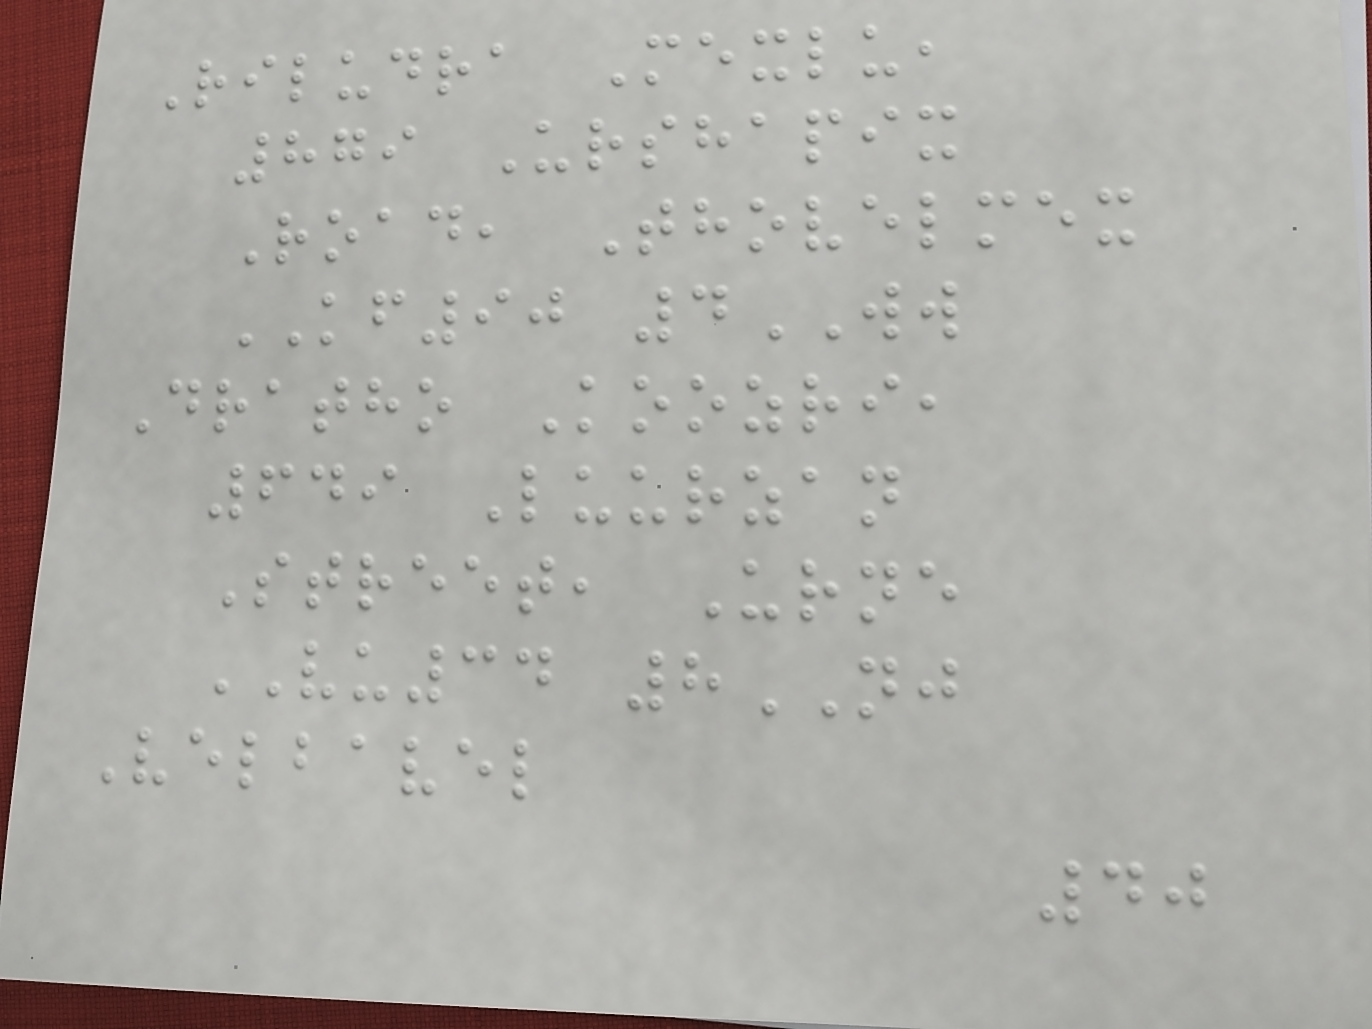Riludra Mexlu,
879 Urshapix
Road, Thovelmex
KF90 4WW
Dratho Koozri,
649 Luurzan
Street, Urne
VU34 8NJ
Velbavel
40
